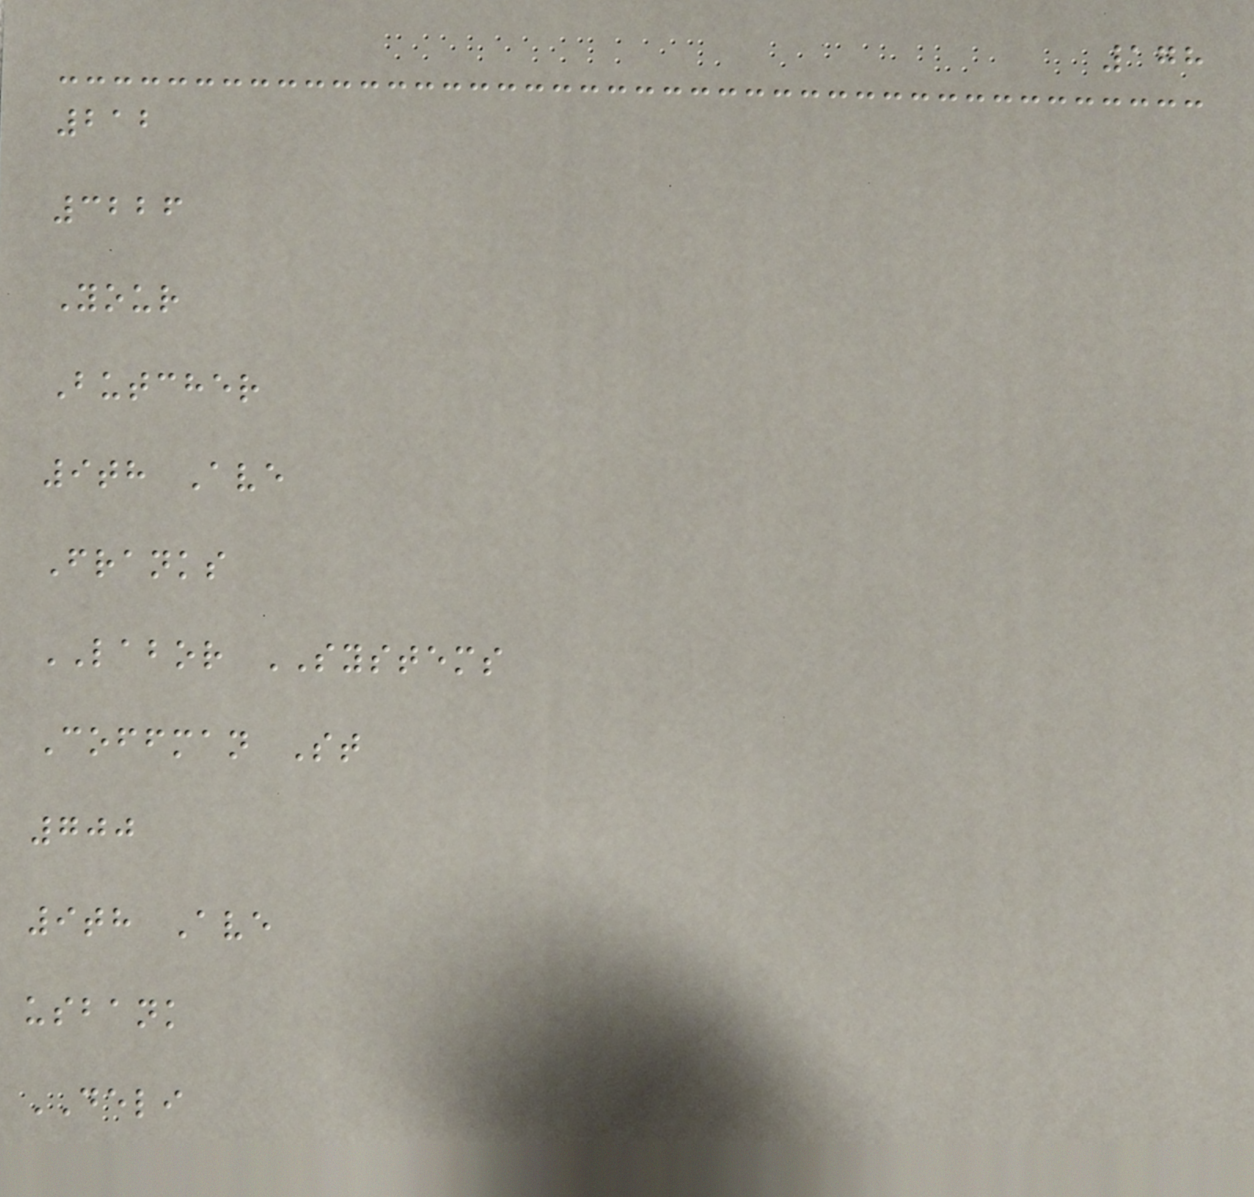178
212
3226
Your
Butcher
9th Ave
Franks
LABOR SYSTEMS
Coffman St
700
9th Ave
usbank
DELI
